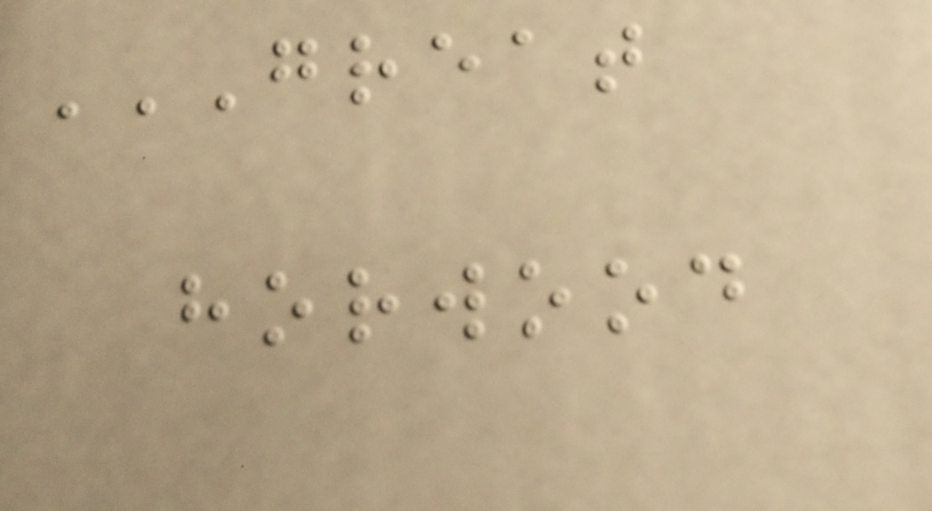GREAT
HORWOOD
